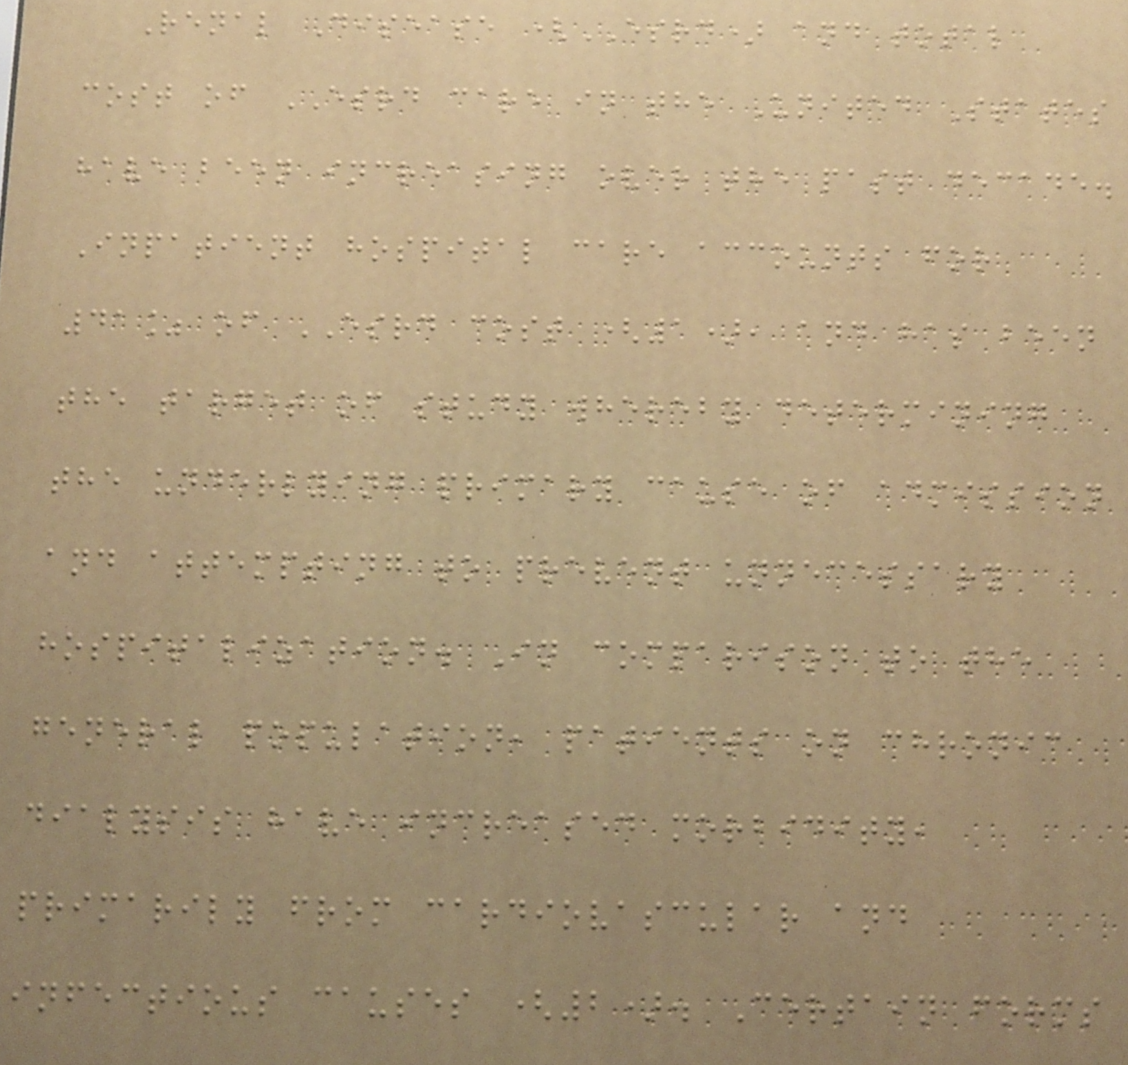Renal Disease (ESRD) and total
cost of ESRD care in the United States
have been increasing over the past decade.
Inpatient hospital care accounts for
41% of ESRD cost (1), and has been
the target of study whereby determining
the underlying primary cause of admission
and attempting to prevent unnecessary
hospitalization. In comparison to the
general population, patients on chronic
dialysis have increased morbidity,
primarily from cardiovascular and
infectious causes (2). Certain forms
